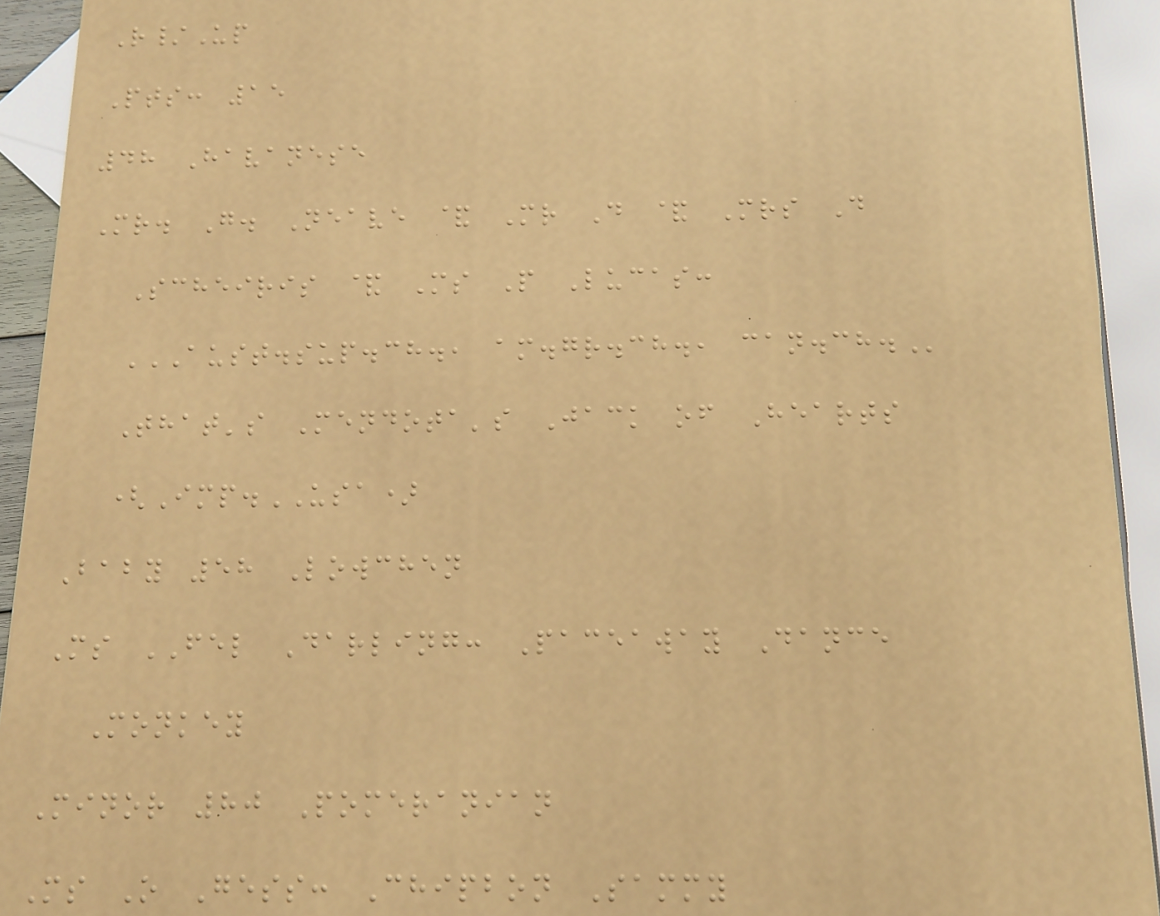R/Up
Pts: 15
48 Havanese
Mr. G. Neave & Mr D & Mrs D
Scheiris & Ms P Lucas:
AUST.SUP.CH., AM.GR.CH., CAN.CH.
That's Mendota's Jack of Hearts
(Imp.USA)
Baby 58 Lowchen
Ms FEL Darling: Paceaway Dance
Monkey
Minor 80 Pomeranian
Ms O Gess: Chipbon Sammy
